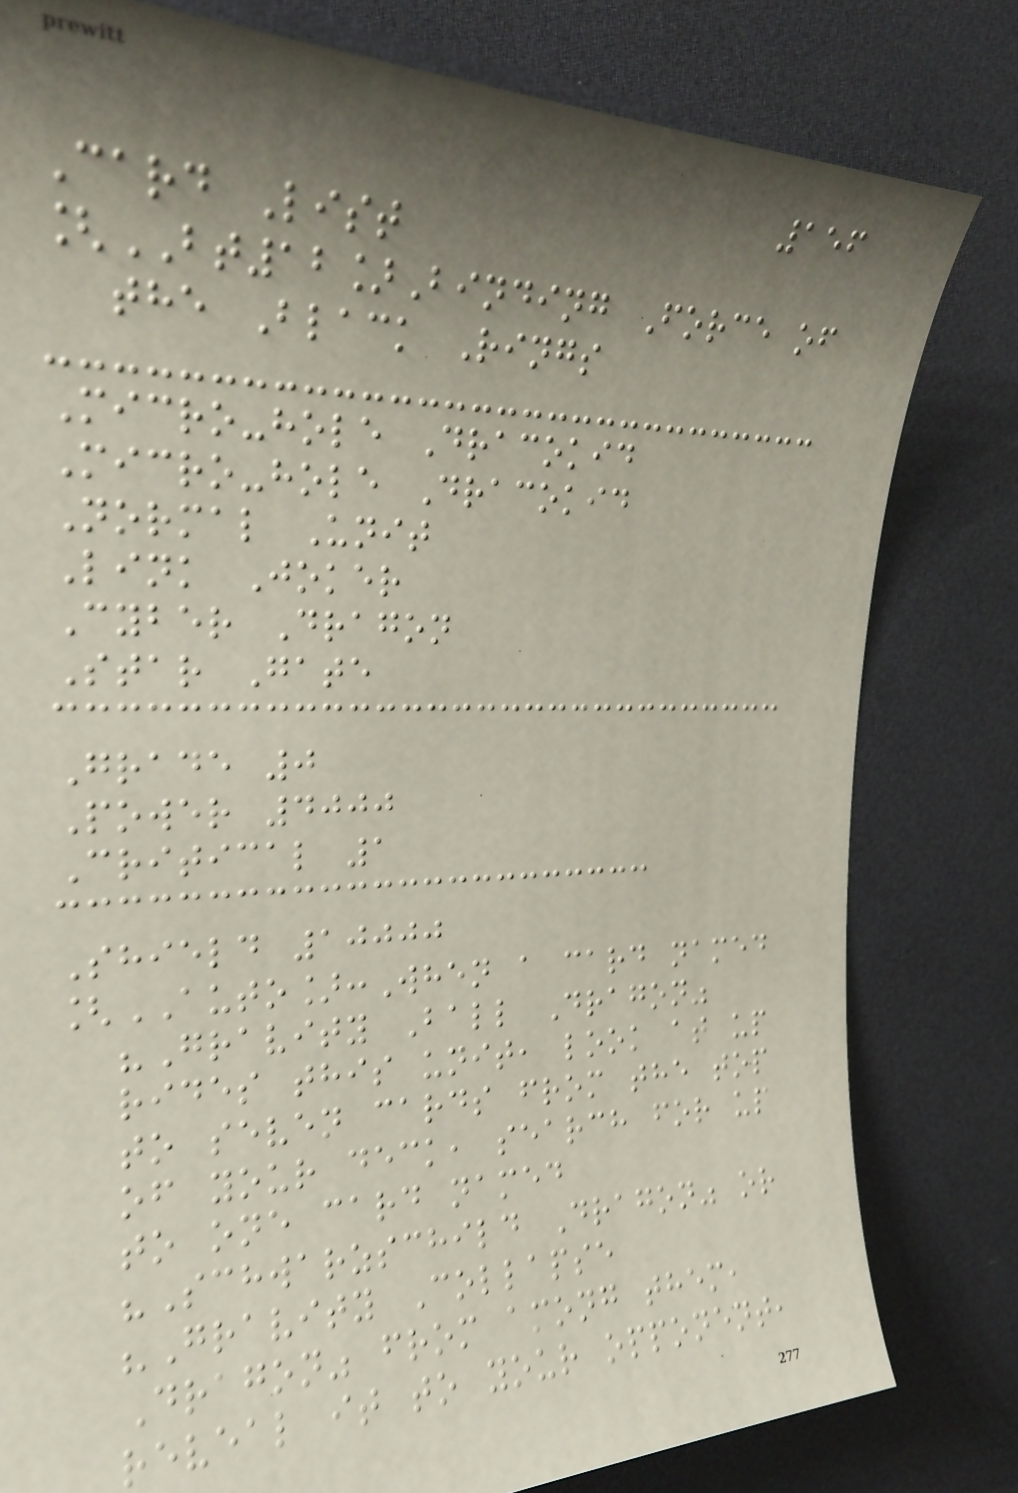156
Card List
[BT12]Binding Force of
the Black Rings
Micro-hole Dracokid
Micro-hole Dracokid
Normal Unit
Link Joker
Cyber Dragon
Star Gate
Grade 0
Power 4000
Critical 1
Shield 10000
[AUTO]:When a card named
"Gravity Ball Dragon"
rides this unit, look at up
to seven cards from the top
of your deck, search for up
to one card named
"Schwarzschild Dragon" or
"Gravity Collapse
Dragon" from among them,
reveal it to your opponent,
